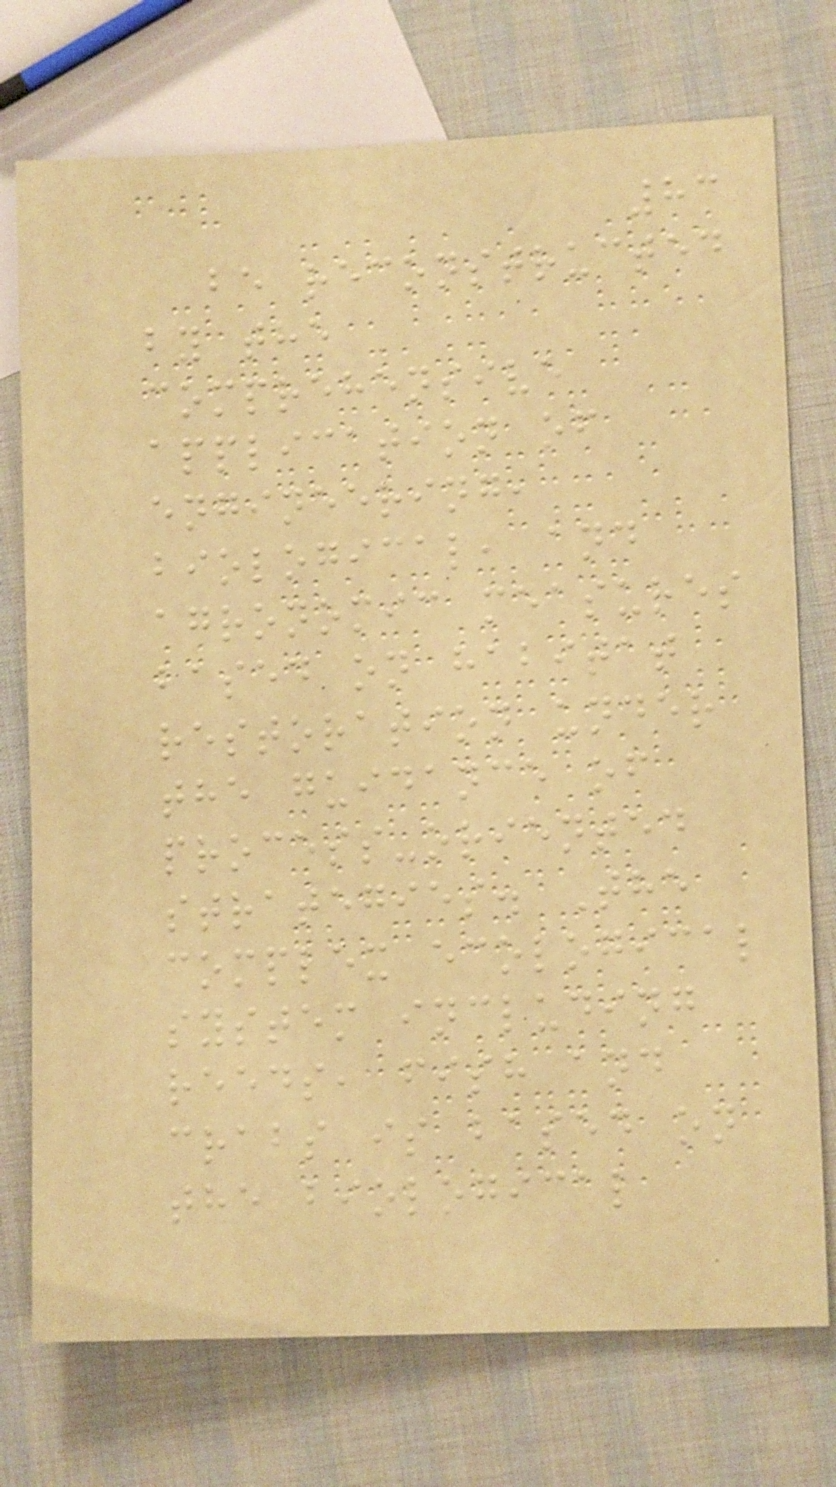83
be reconstructed
by the
comprehensive
application of
engineering,
biological, and
agronomic measures
based on habitat
restoration under
the guidance of
process-oriented
strategies. The
complex ecological
system including
reeds, fish and
crabs is based on
the biological
